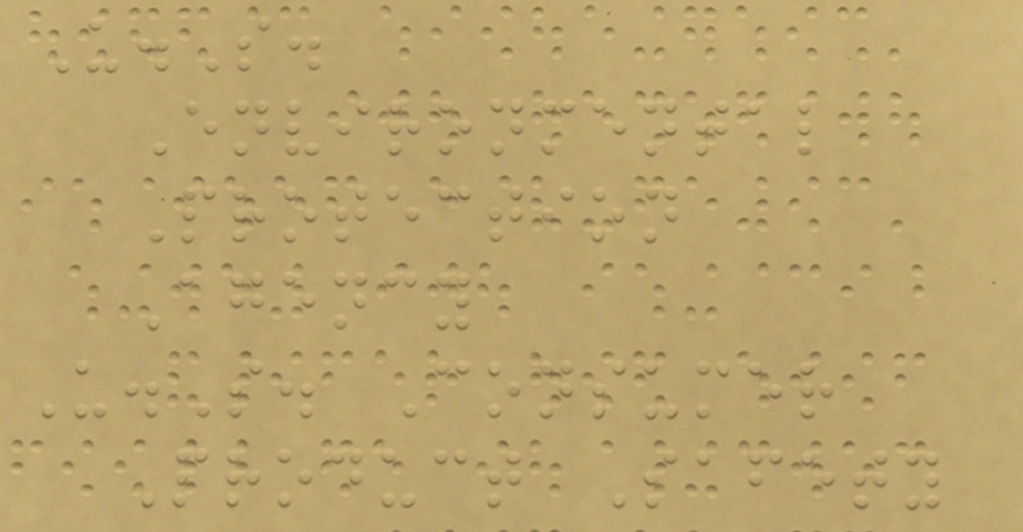U.S.
Environmental
Protection
Agency
U.S. Consumer
Product Safety
